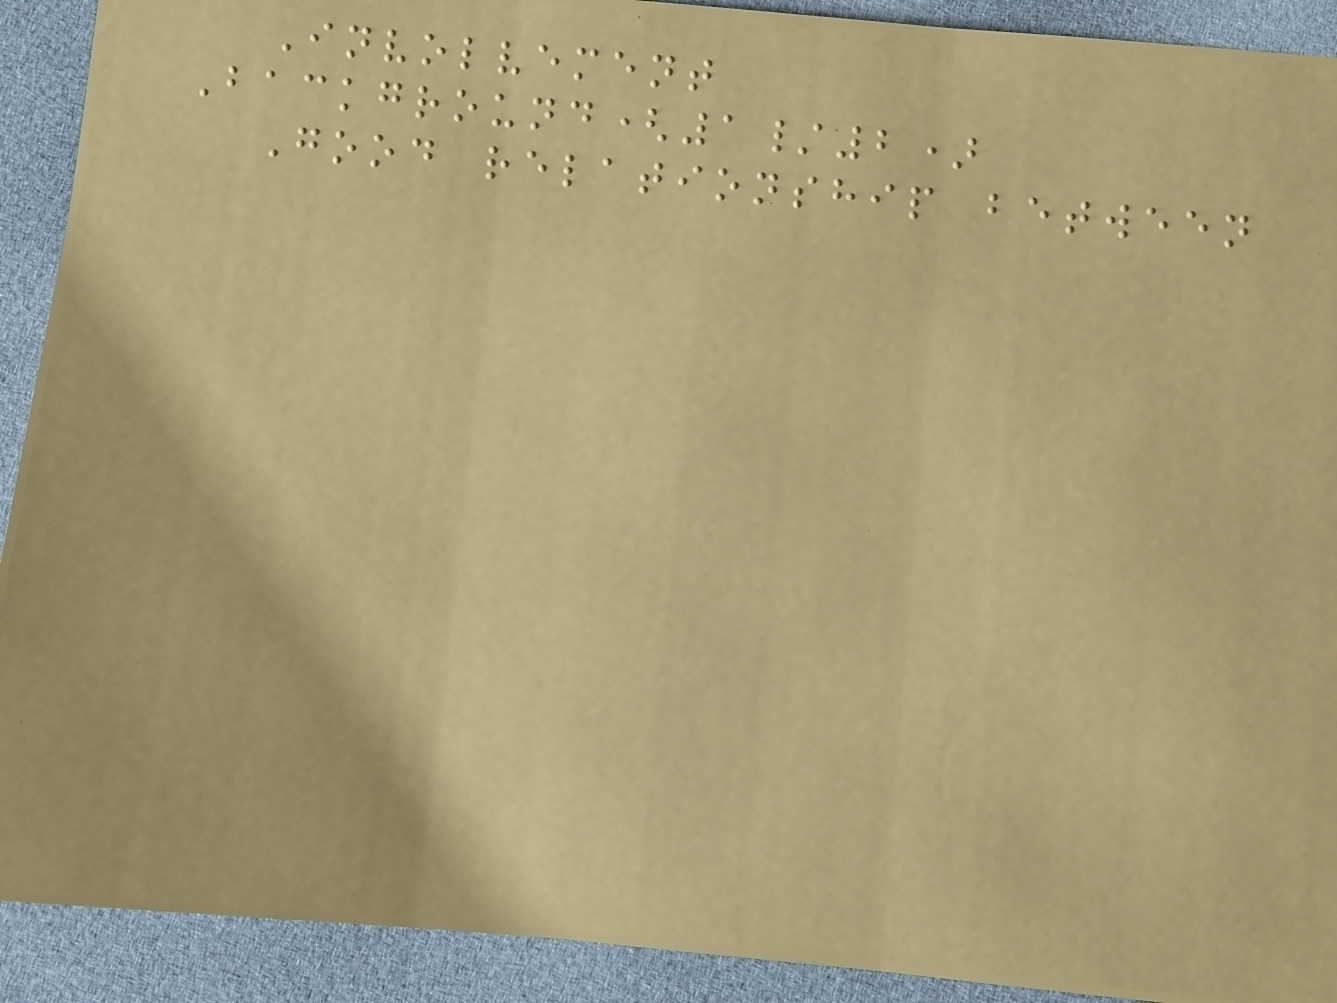Involvement
Background(1/2)
Good relationship between
